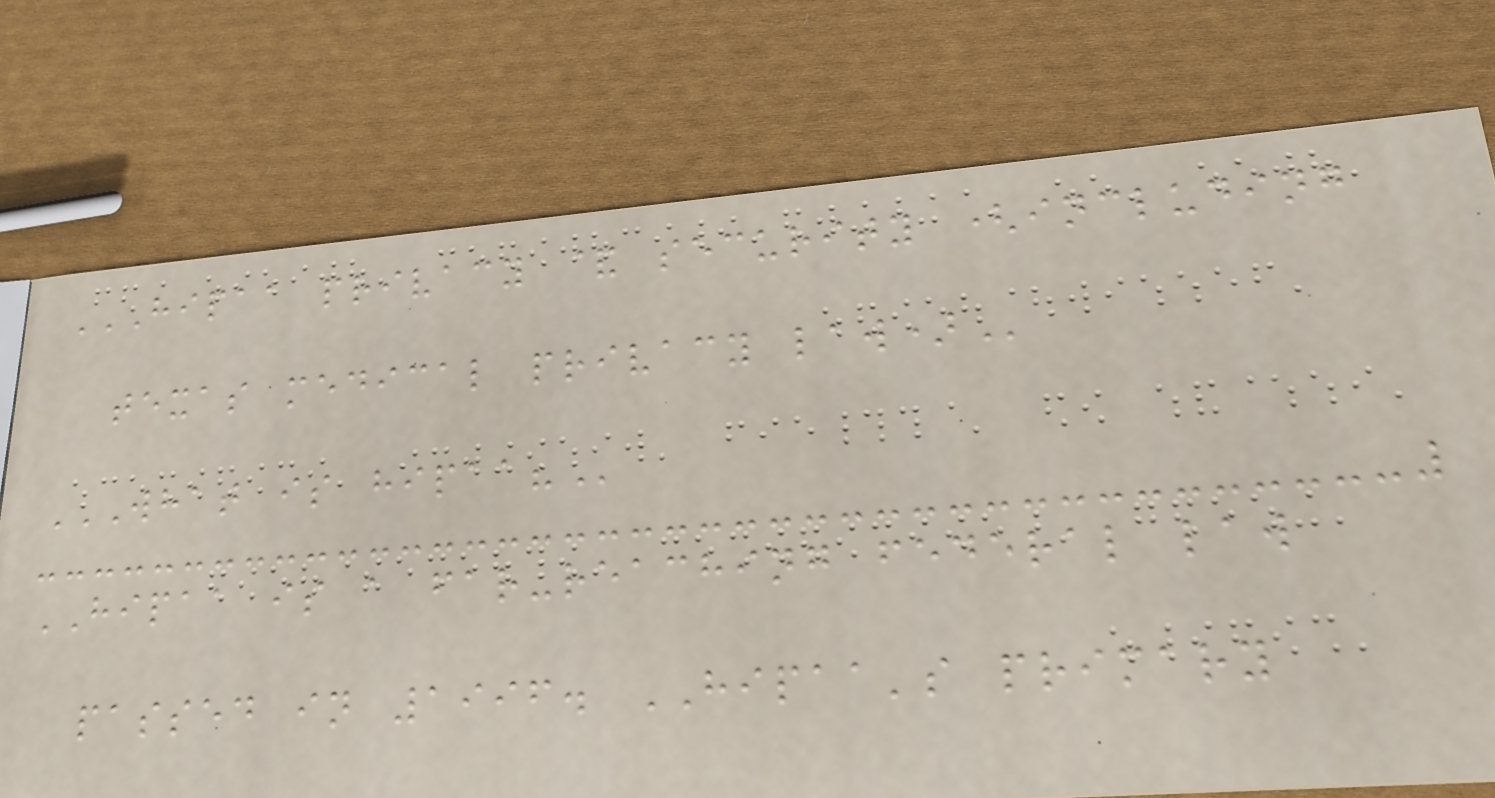HIPAA PRIVACY & SECURITY (INCLUDING
TEXAS MEDICAL PRIVACY LAW)
WHAT IS HIPAA?
HIPAA is a far-reaching federal law
passed in 1996. HIPAA's primary
